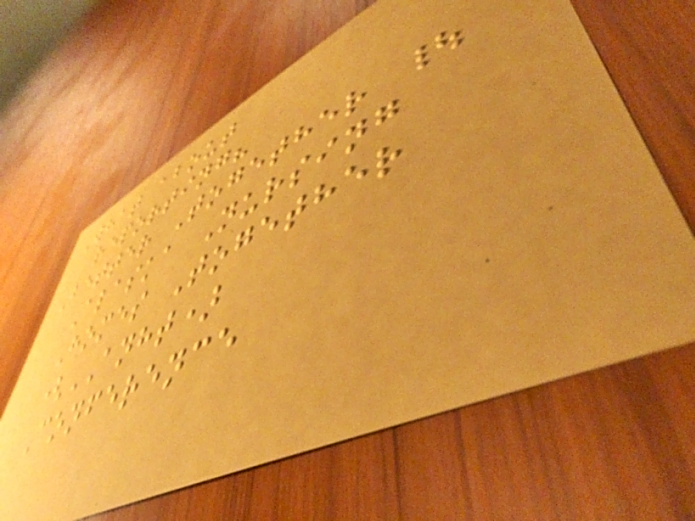What about
reporting?
Better Together |
Alaska Nursing
Homes Together
(ANHT)
Conference
